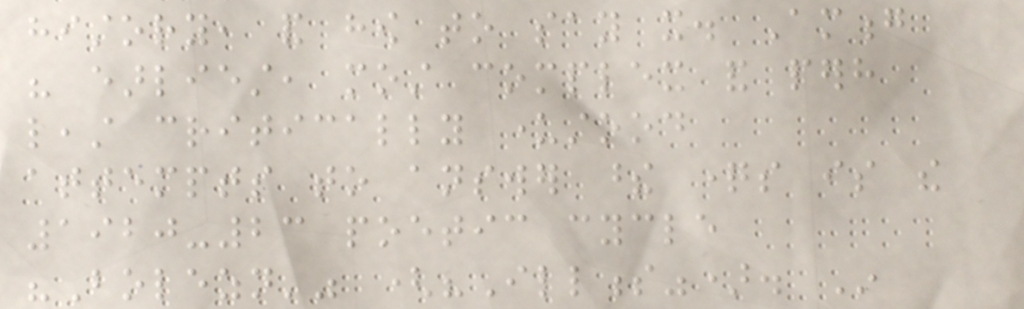history, and how to say it. Among
his earliest, most complex and perhaps
least critically understood
attempts to answer these questions is the
1920-23 poetic cycle
"Bolezn'" ("Illness"). In
